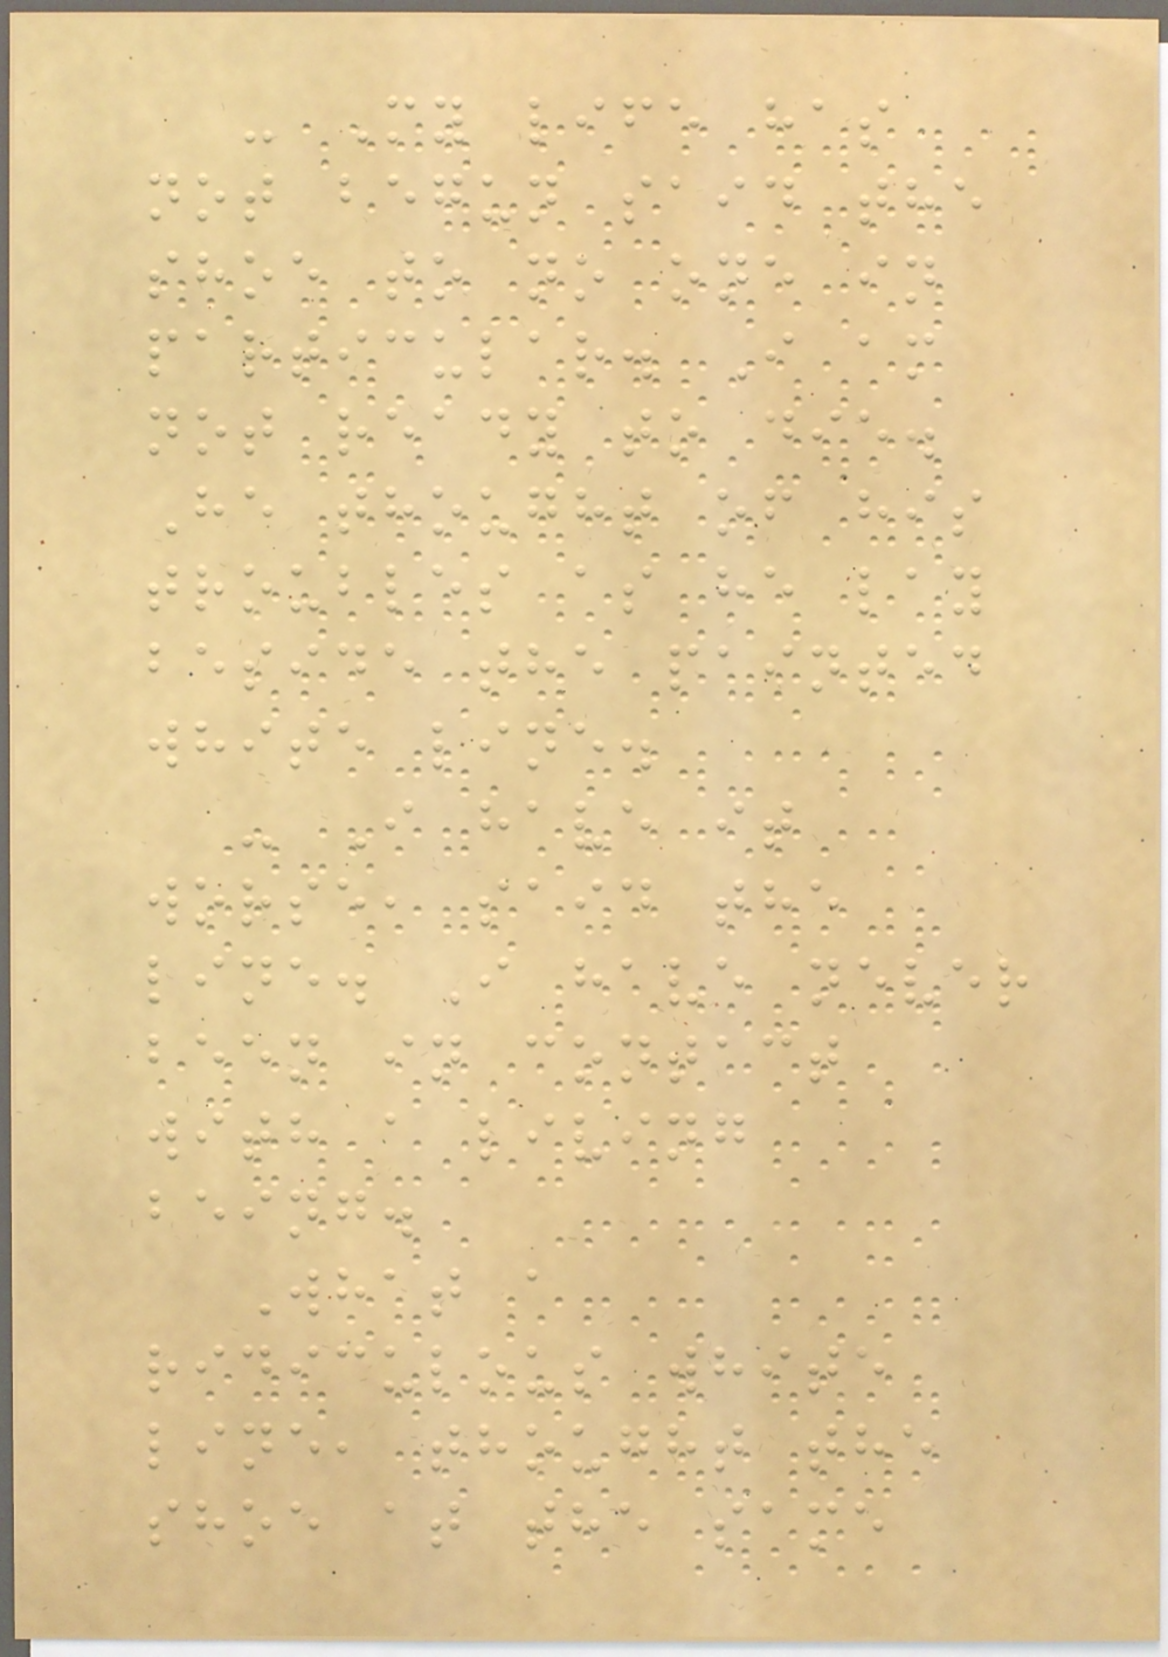- My life has
not begun said the
shoe to no one in
particular. I am
not ready to die.
He thought of his
troubles as he lay
beside the painted
white line.
- I have it
worse, said the
line. I have never
been in contact
with a living
being.
What a
ridiculous white
line, thought the
shoe at the same
